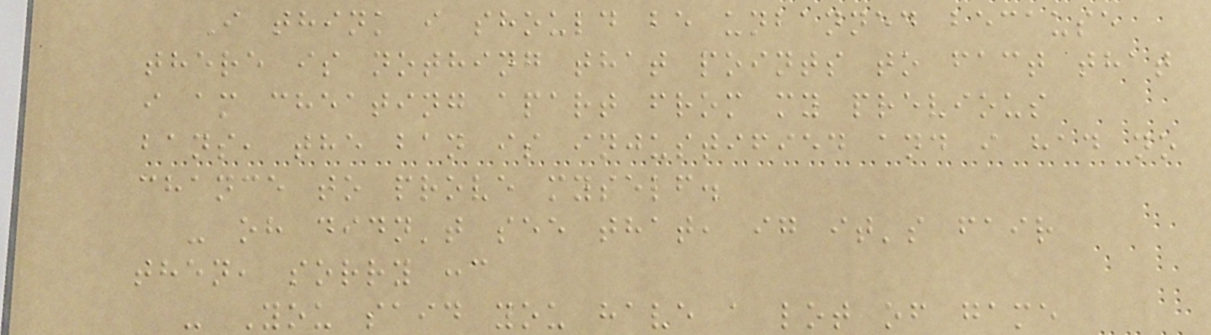I think i should be unbanned because
there is nothing that points to fact that
i am cheating apart from my previous
bans, the ban is injustified and i had no
chance to prove myself.
- oh didn't see that, ig it's fair
then, sorry :c
- You said you have a lot of game
